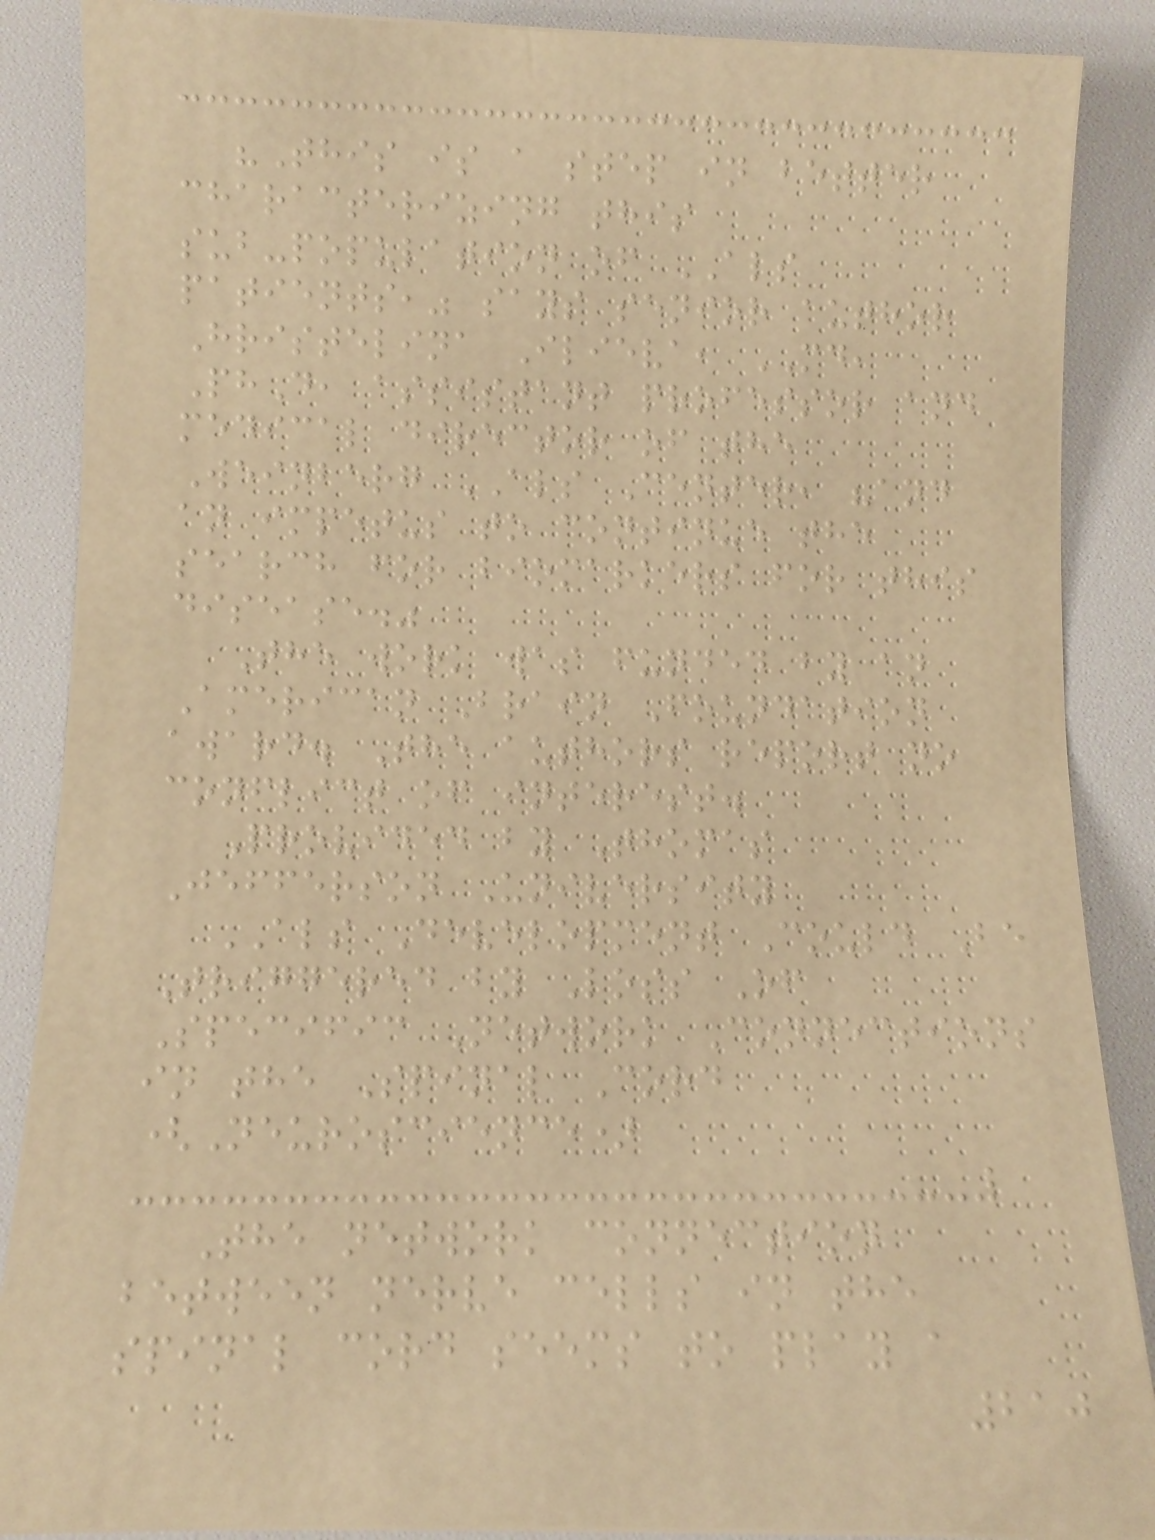"This is a step in better
characterizing this
sub-population of ALS
patients," says senior author
Hristelina Ilieva, MD,
PhD, assistant professor and
medical director of the
Weinberg ALS Center, "and
an impetus to continue the
search for biomarkers for this
disease."
The work was funded by an
American Brain Foundation
award. The authors report no
conflict of interest.
Provided by Thomas
Jefferson University
ALS Development Could Be
Triggered by Loss Of
Specific Network Connections
in the Spinal Cord
(Neuroscience)
The network connection
between nerve cells in the
spinal cord seems to play a
210
